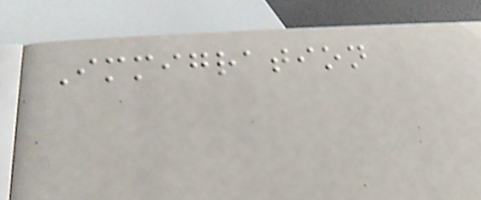Immigration
